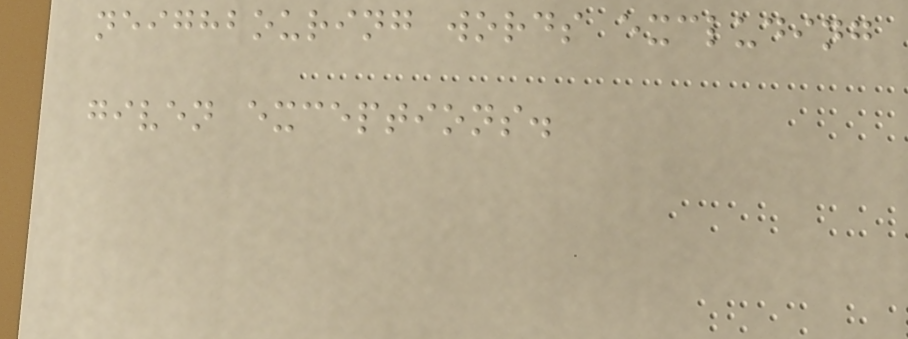neighbouring words excluding
given exceptions.
